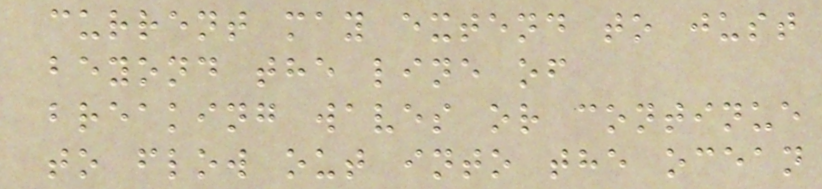current may extend to just
beyond the line of
breaking waves or continue
to flow out into the ocean
